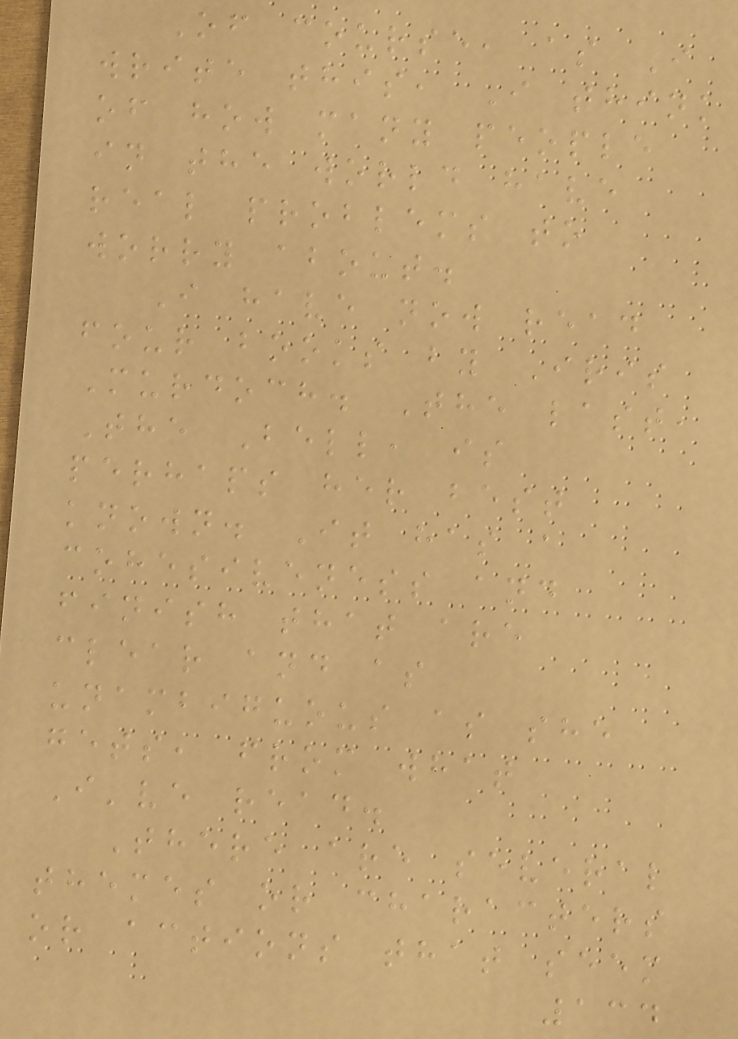Of course, as I
write this, I think
of how many people
in the world have
real problems to
worry about.
I have now read
four books by Iris
Murdoch. The last,
The Bell, is
perhaps her best
known. It has a
cohesiveness and
finish that are
clear and as
unambiguous as she
gets, from what
I've read.
There are several
themes or characters
or actions that seem
134
